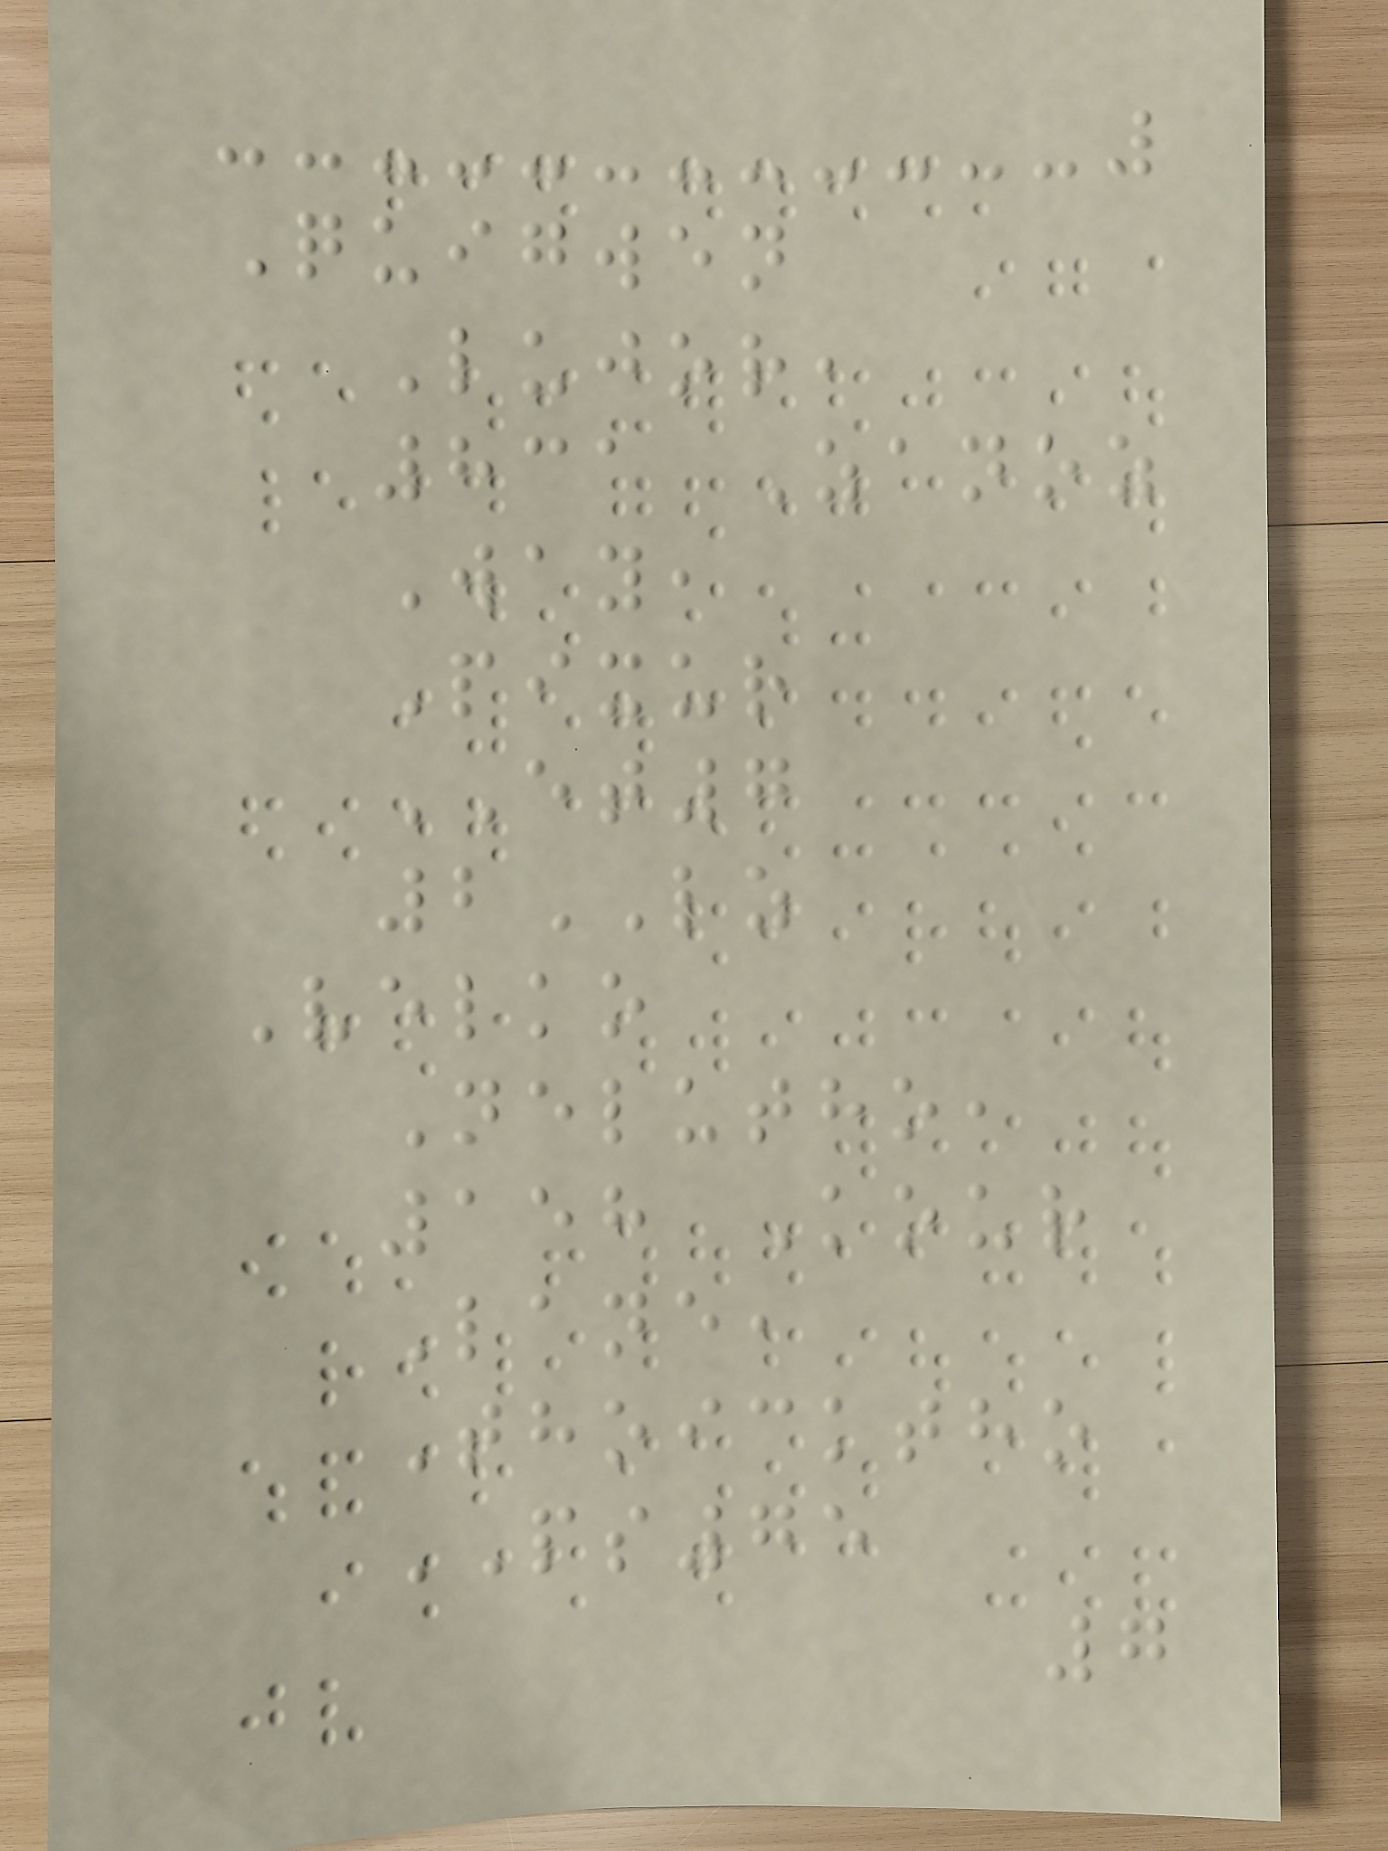Quigwen
Lujor,
831 Zanoz
Way,
Pixur
ET7
2LZ
Velko
Nelutho,
158 Kour
Lane,
Thoicktho
PS75
7
